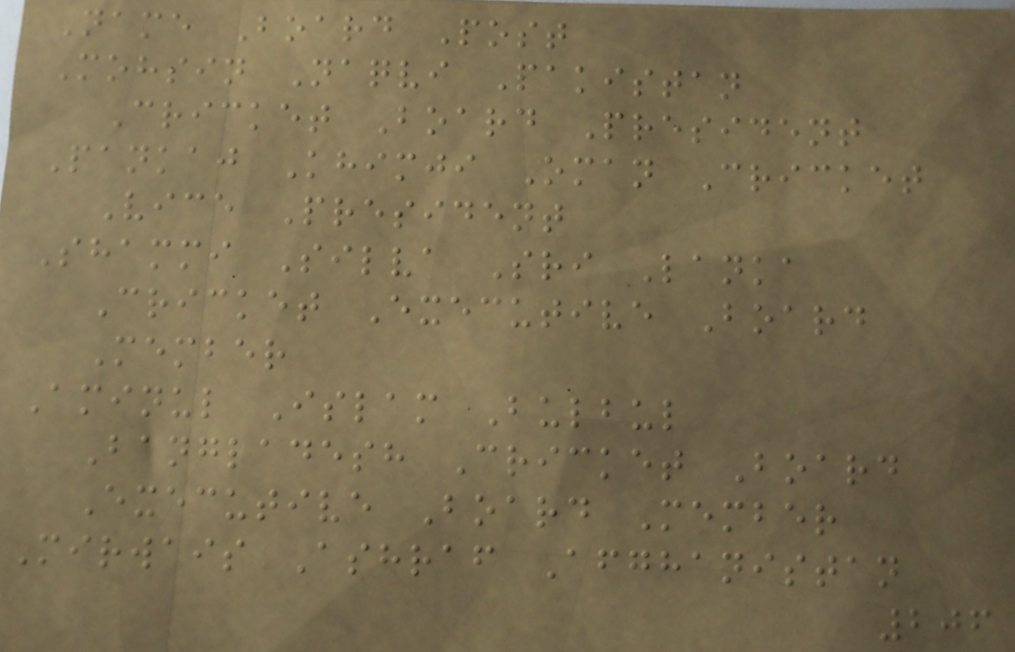Name Board Post
Mohsin Naqvi Pakistan
Cricket Board President
Pankaj Khimji Oman Cricket
Vice President
Shammi Silva Sri Lanka
Cricket Executive Board
Member
Aminul Islam Bulbul
Bangladesh Cricket Board
Executive Board Member
Mirwais Ashraf Afghanistan
206
